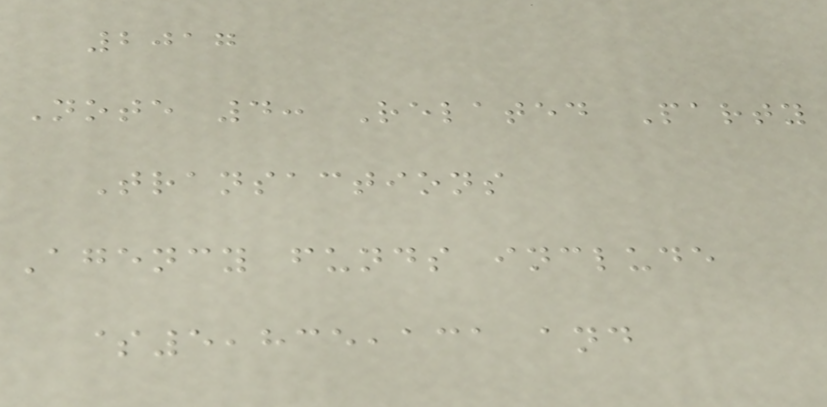2017
Note 4: Related Party
Transactions
Agency funds include
$5,835,131 and
